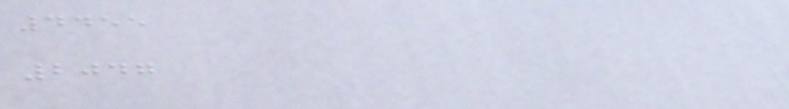4455
2047
